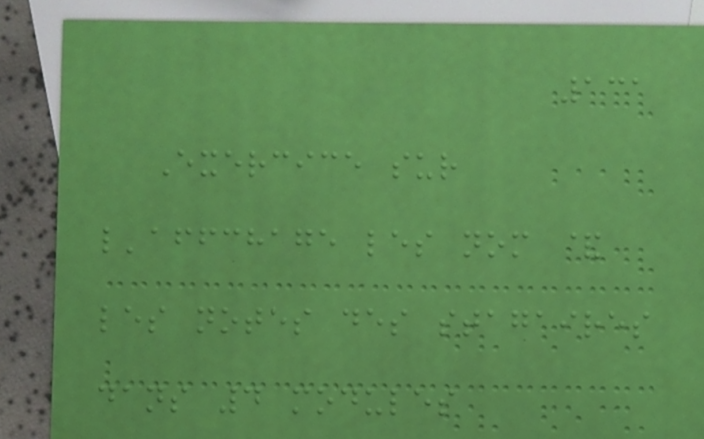131
Exercice sur
l'affchage les nom &
les notes des stagaires
dans 4 modules
